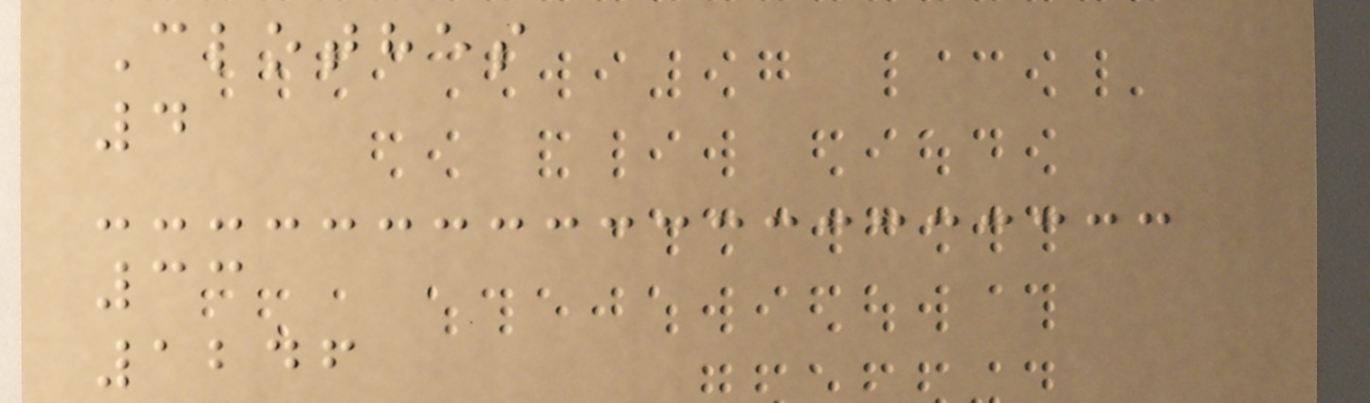Clothes
4
33
1246
